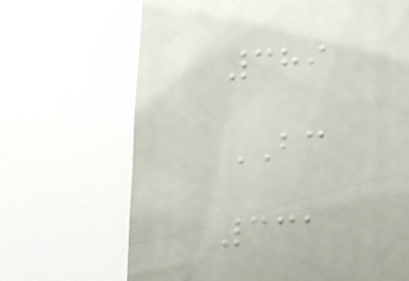389
BC
331
